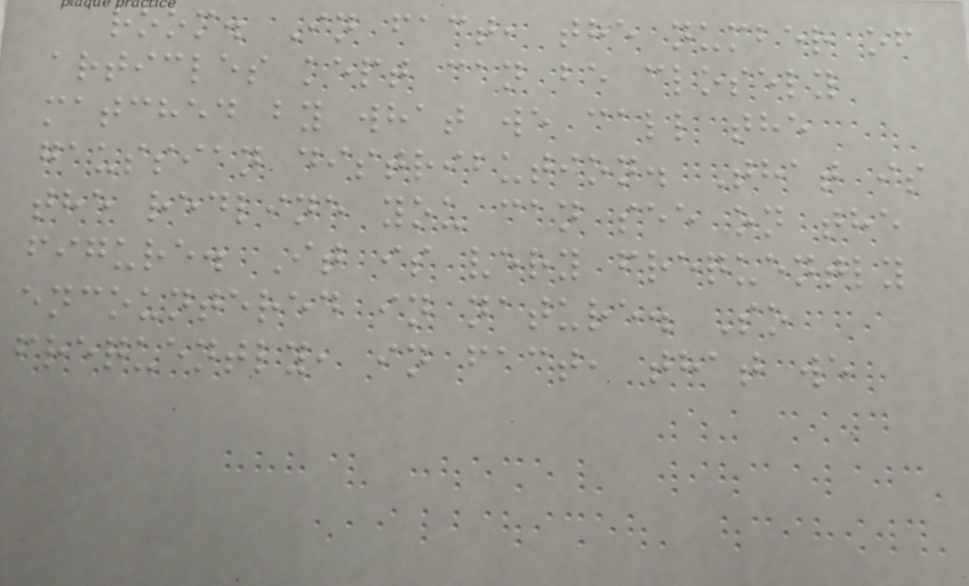room. In fact, the number of
articles kept can be closely
matched by what we call the
gaussian distribution. That is
the redline you can see on the
figure. It is very frequently
encountered in nature. So
frequently, in fact, that we
